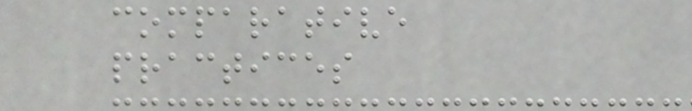comparative
practices
